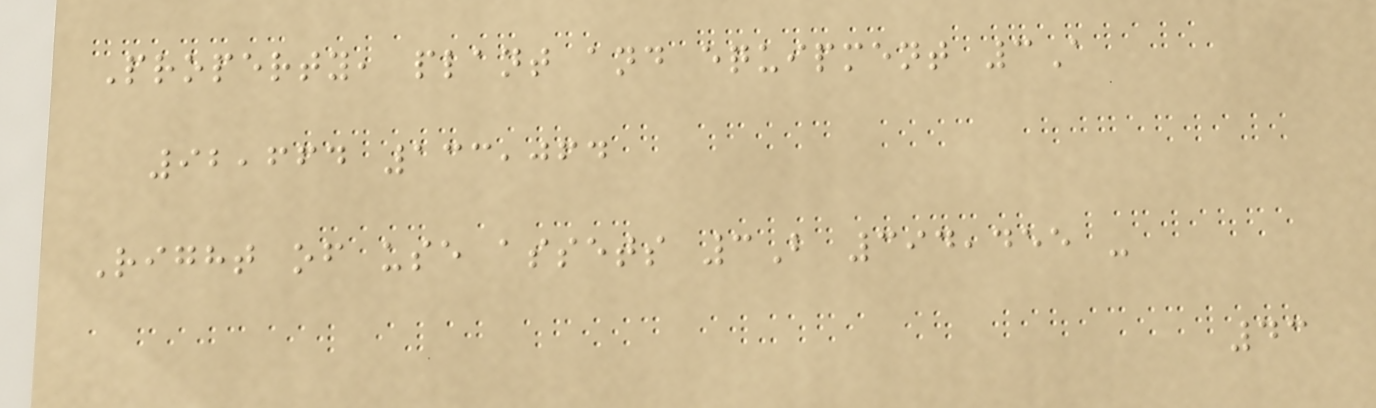Property, plant and equipment 3A
92,664 133,064
Right of use assets 3B 394,455 -
43
